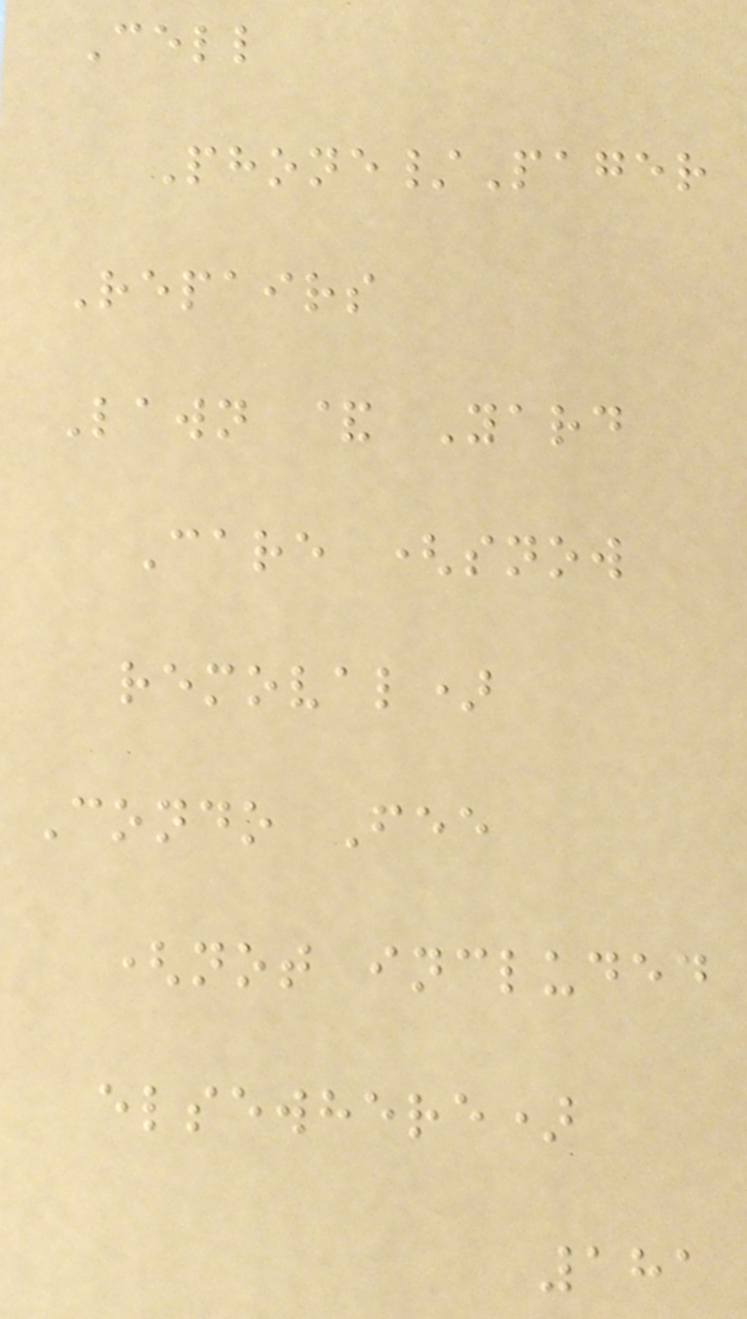Cell
Phone/Pager
Repairs
Lawn & Yard
Care (snow
removal)
Condo Fee
(not included
elsewhere)
181
